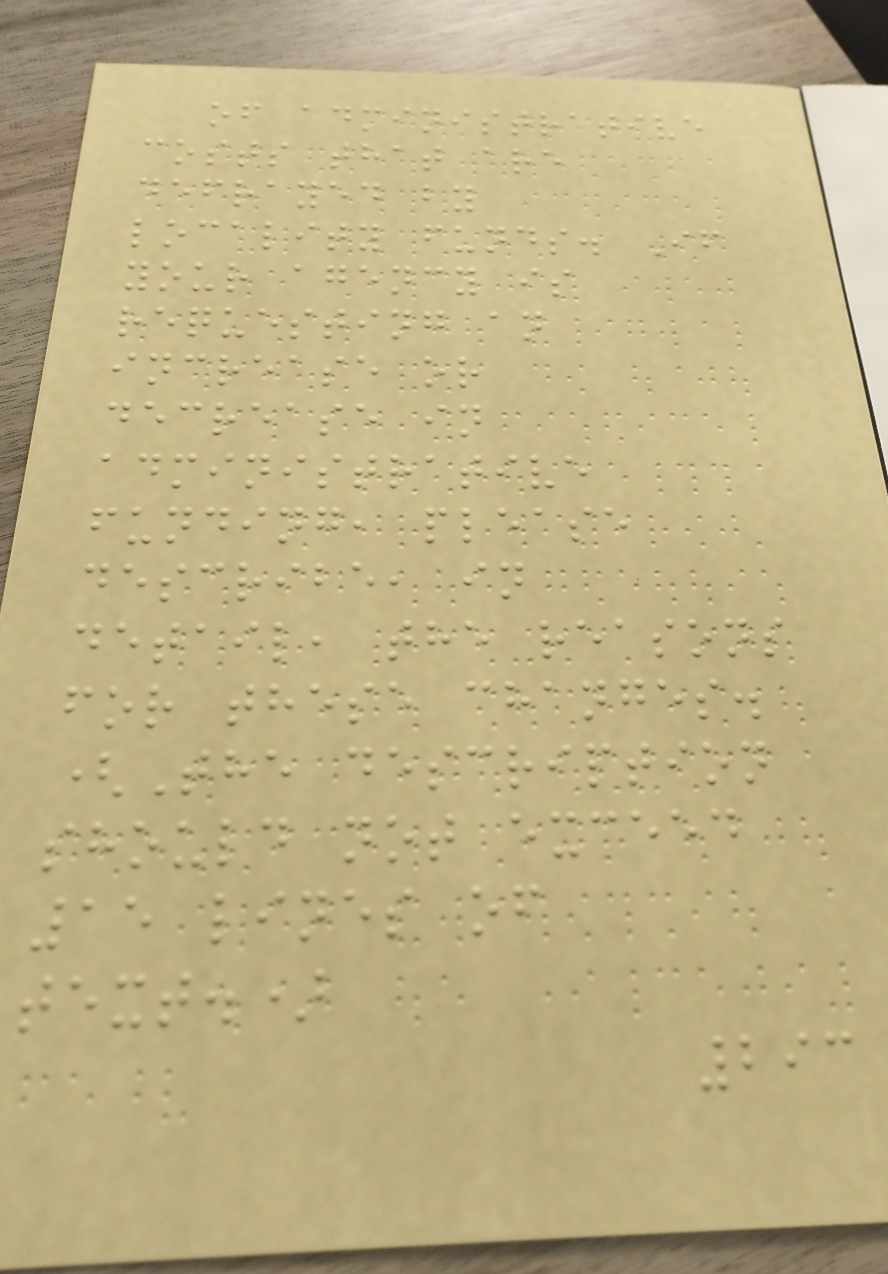of administrative
costs that are
defrayed by
locality funds. If
your agency is
requesting an
increase or
decrease in
administrative
funding, please
describe, in
detail, the reasons
for these changes.
(The description
should not exceed
15 lines of
text.)
293
